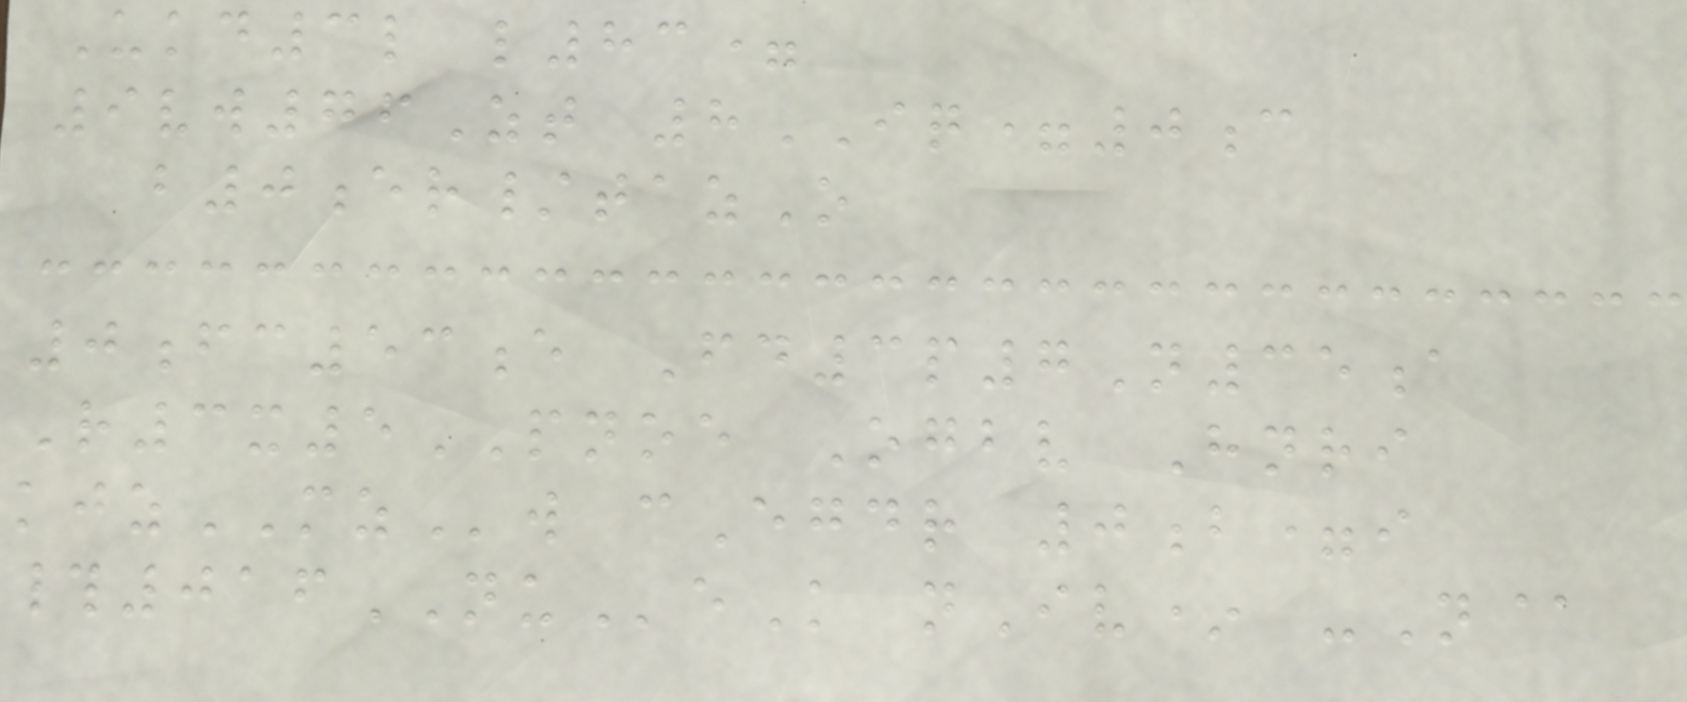Ukd3l l83=
9vw76Zt 8IQ=0c
b0er/tazO
0fc53e Fd3p7N35a
R3x5PNOE Ogbv Hnri
kjzMZw cEgdr 0b=i
#016NUeK nIv* -N@
